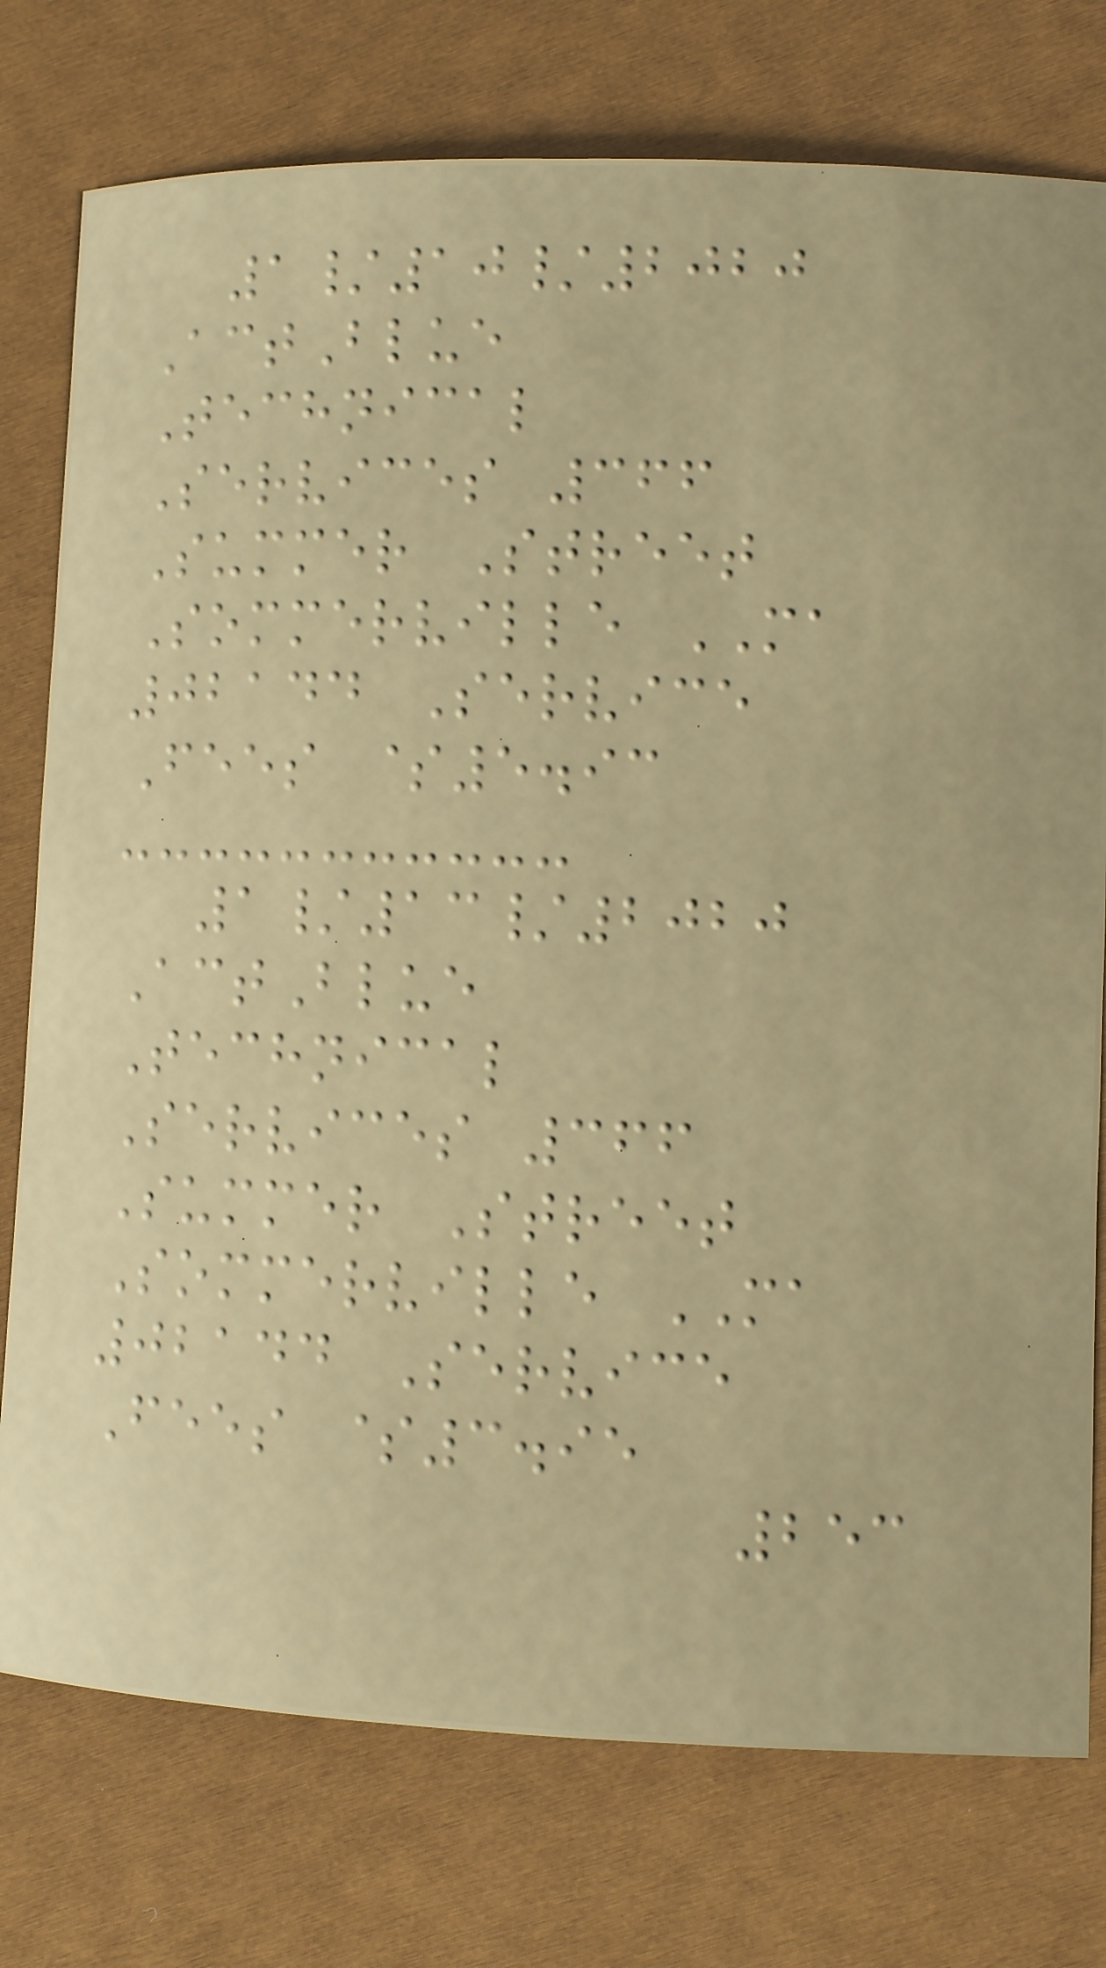1/10/2020
ActBlue
Technical
Services 366
Summer Street
Sommerville MA
02144 Service
Fees $5.93
1/13/2020
ActBlue
Technical
Services 366
Summer Street
Sommerville MA
02144 Service
Fees $3.95
253
